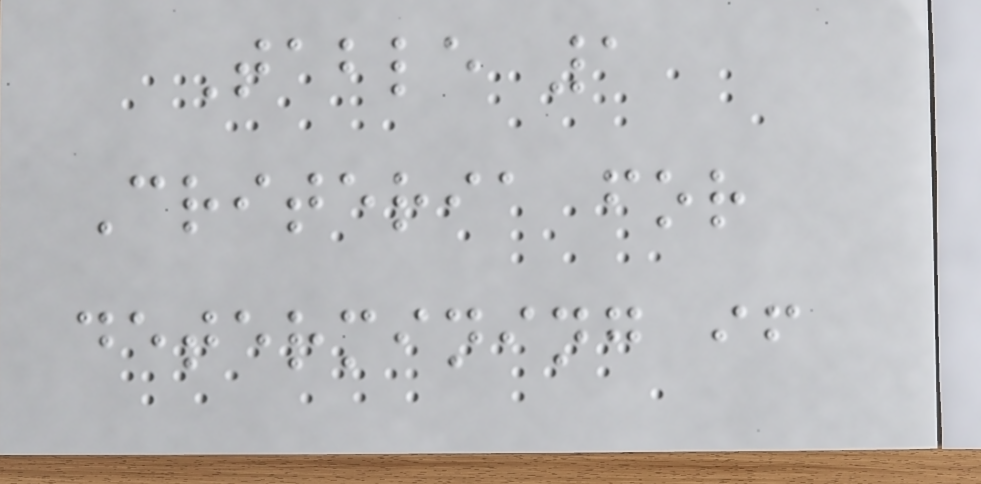Table 1
Criteria for
determining if
